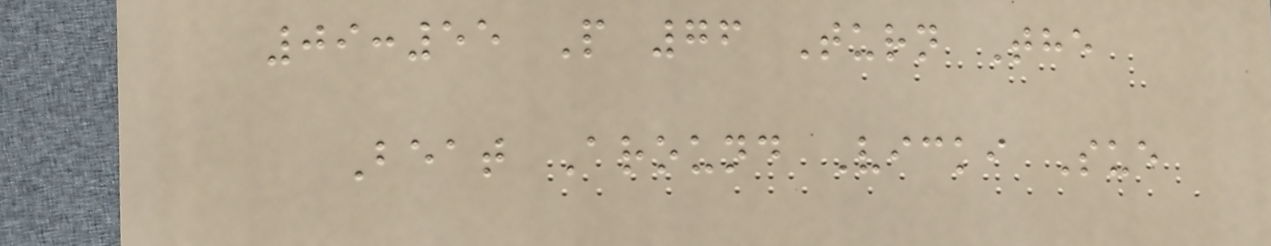09:55 P 76 Turn The
Beat Around Vicki Sue
